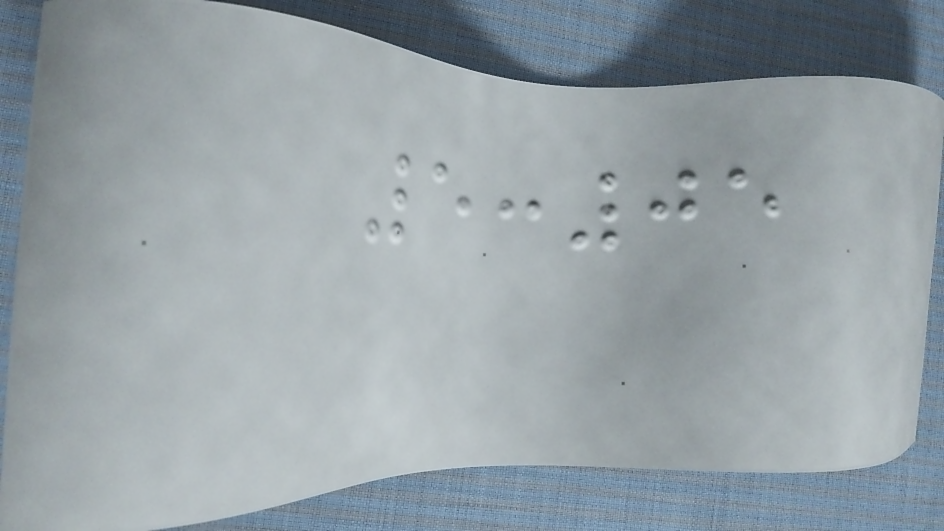5:05
